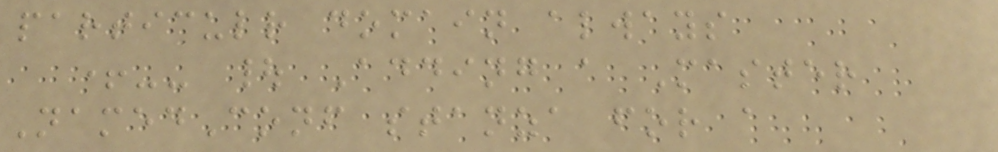particulr domain always
+-- | Adding a Master
NamedConf stanza for a
